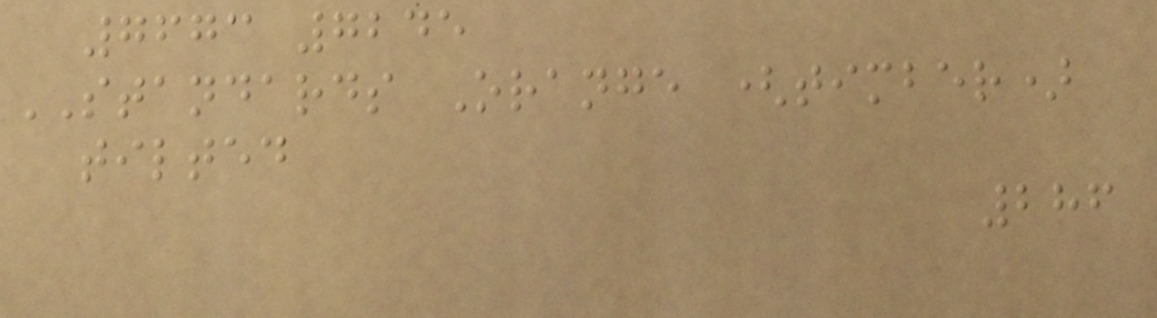7673 7245
STANDARDS Orange (timber)
tilted
286
